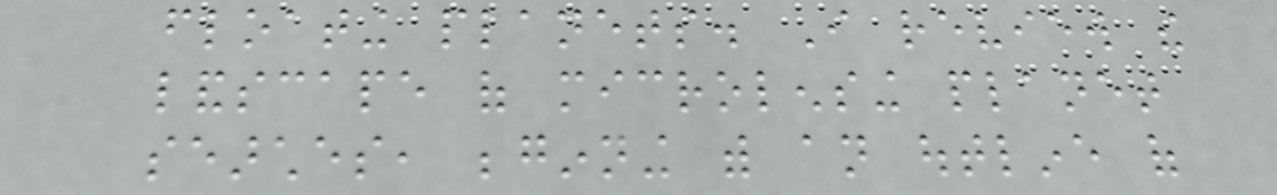floating planets. I review the
landscape of microlensing planet
searches, beginning with an outline of
